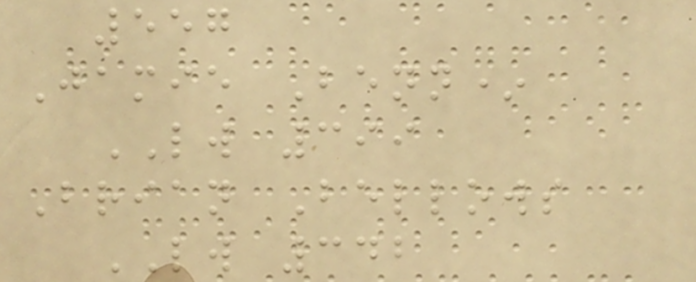557
Jamie Benn*
LW 399
Brian Bellows
LW 342
